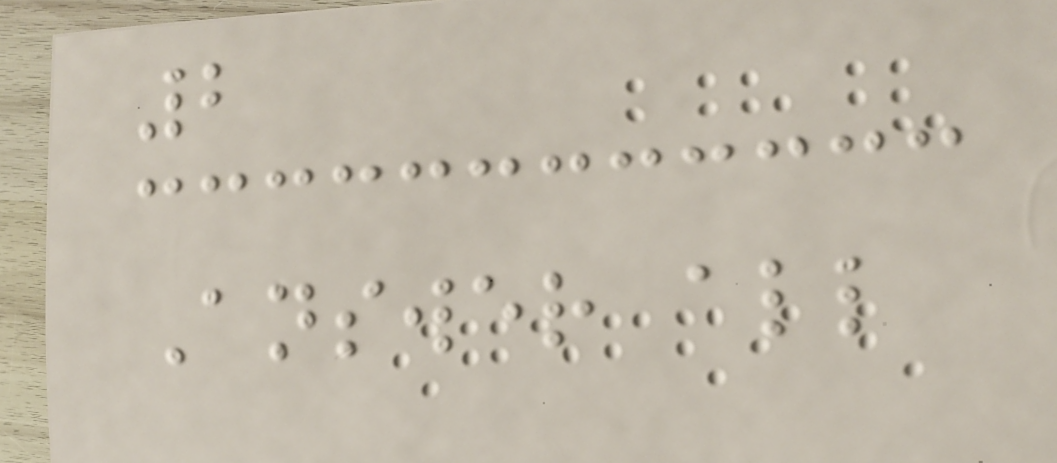2
Answer all
